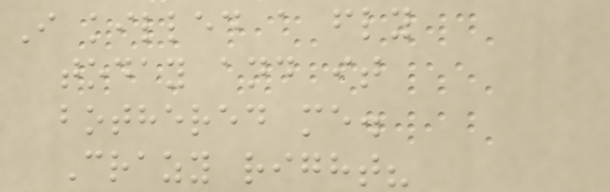I killed a fly
today and it
bothered me.
Crazy right?
